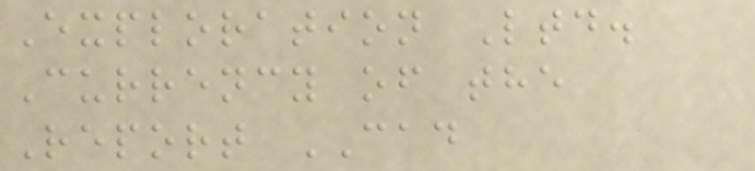Exploration Ltd.
Currency of the
Report CAD
